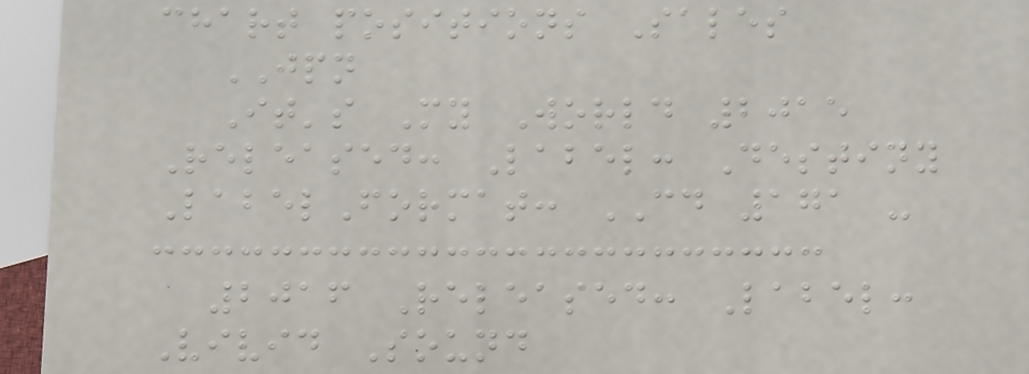chart positions Sales
JPN
It's My World 2015
Released: Label: Destiny
LabelFormat: CD 171 -
2016 Released: Label:
Vivid Sound
